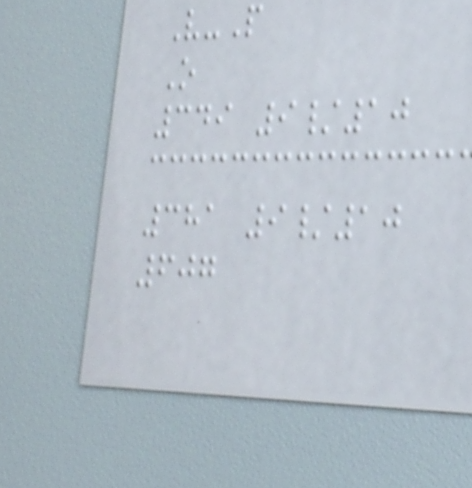V-P
O
349 9/10
381 9/10
607
